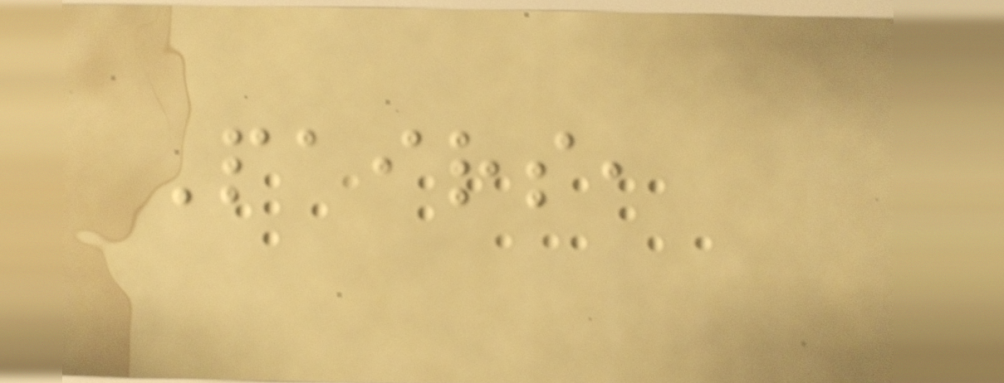Pairs,
